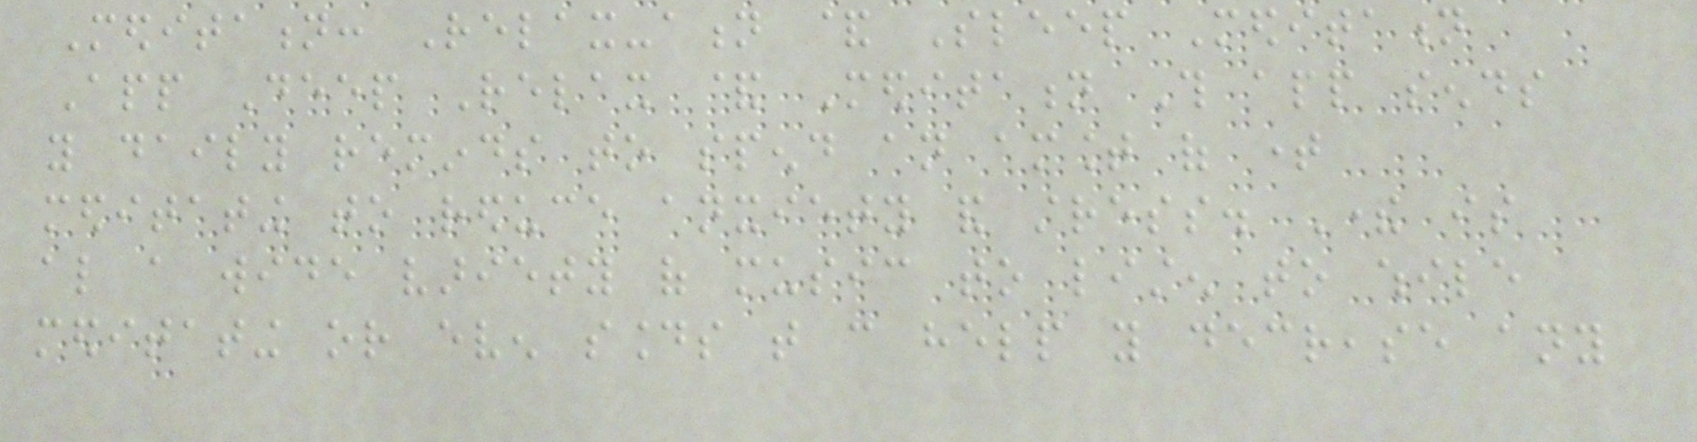Meditation: Relax-ation & Sleep Meditation
App Deep Relax & Meditation This app sends
you daily reminds to spend an amount of time
meditating to reduce anxiety and stress. There is
also a wide variety of music to listen to while
meditating or even sounds that can help you decrease any
